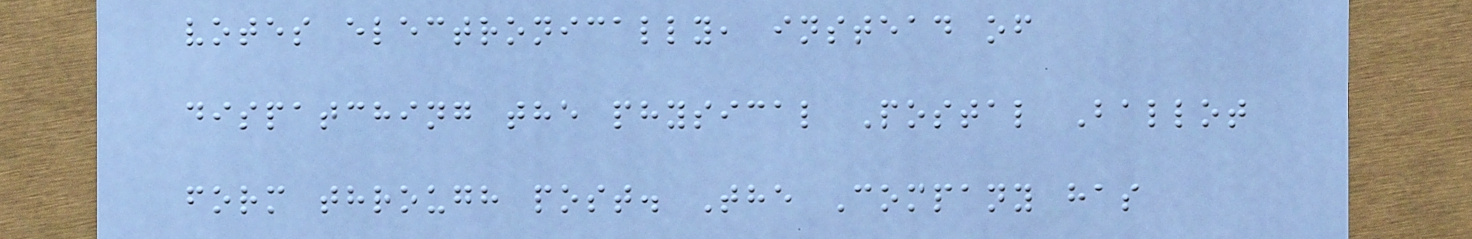votes electronically, instead of
dispatching the physical Postal Ballot
form through post. The Company has
